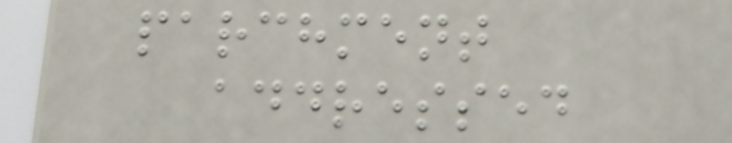parchment
addressed
